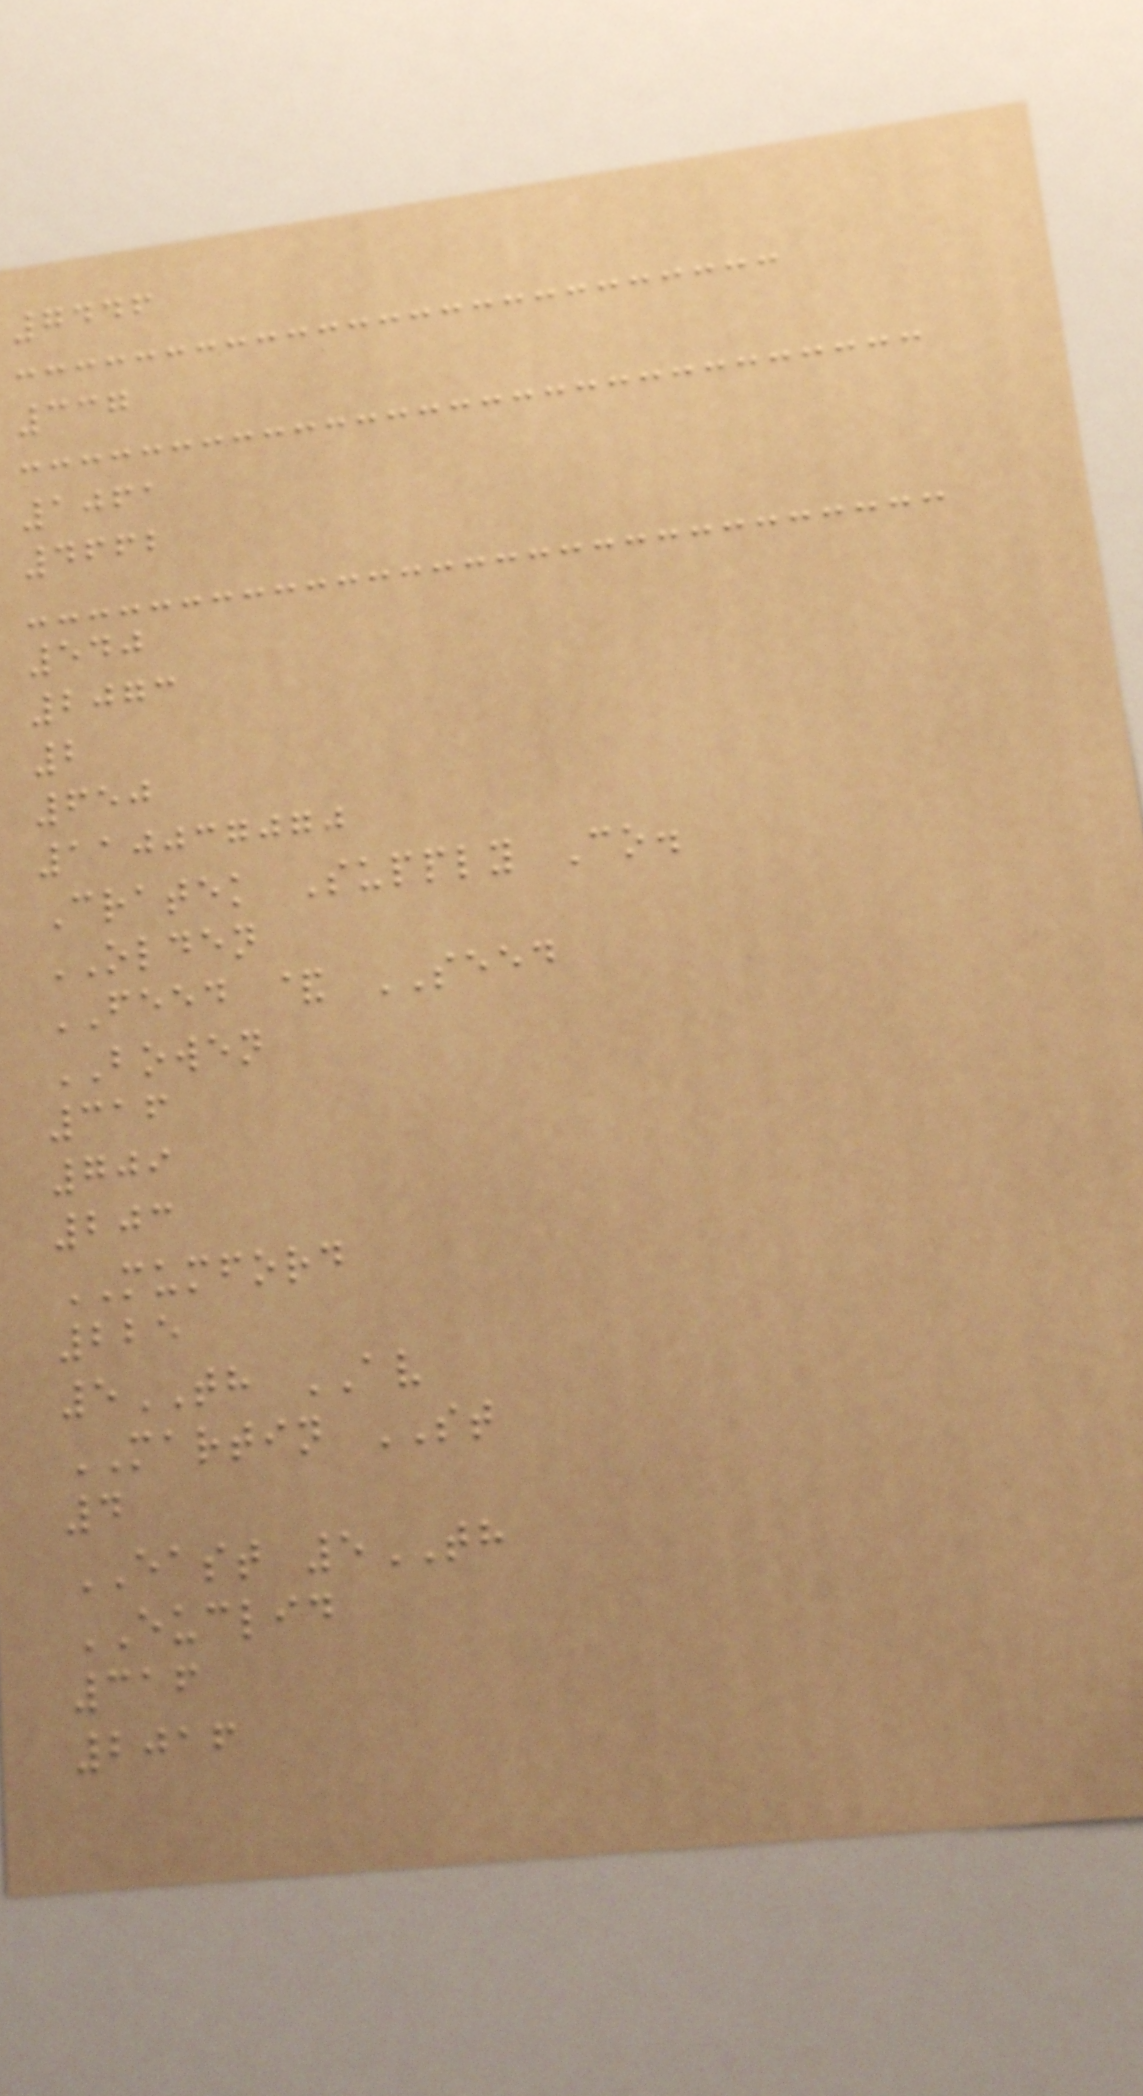7446
337
1061
4662
540
2073
2
650
110037070
Cratek Supply Co.
OLDEN
FEED & SEED
BOWEN
316
709
203
MUMFORD
225
5TH AV
MARTIN ST
4
EAST 5TH
EUCLID
316
2016
